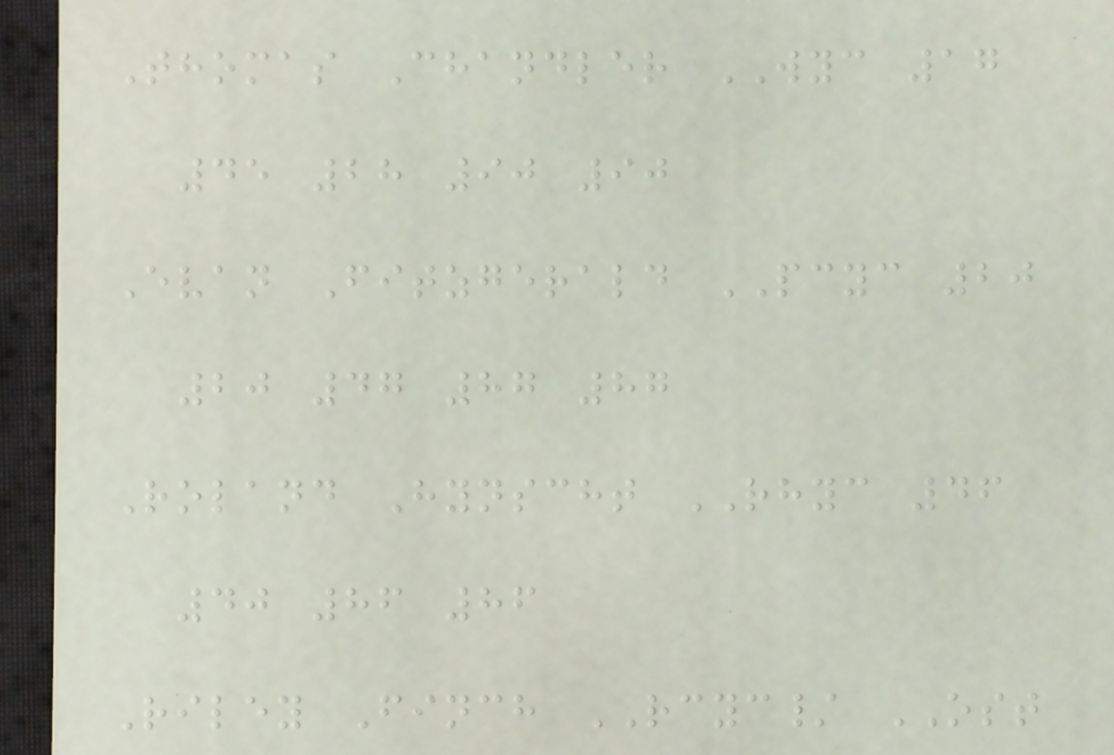Thomas Chandler WYC 17
45 28 90 90
Evan Fitzgerald PCYC 20
20 47 87 87
Roland Hynscht RHYC 46
40 86 86
Riley Finch RCYC/ OST
